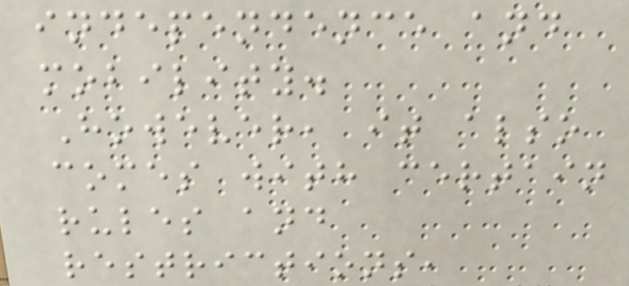independence and
mobility.
However, it also
comes with certain
rules and
restrictions,
